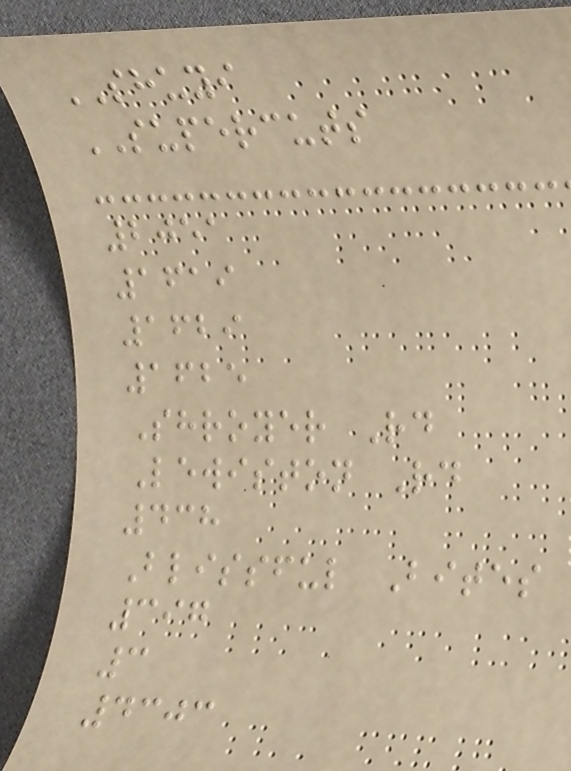SHUYI
SUPERCUTS
2051
1619
1629
1625
Shroyer Rd
Lewiston Rd
438
Blissful Bites
397
3
4303
